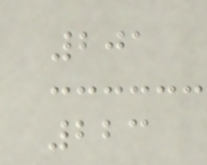201
223
